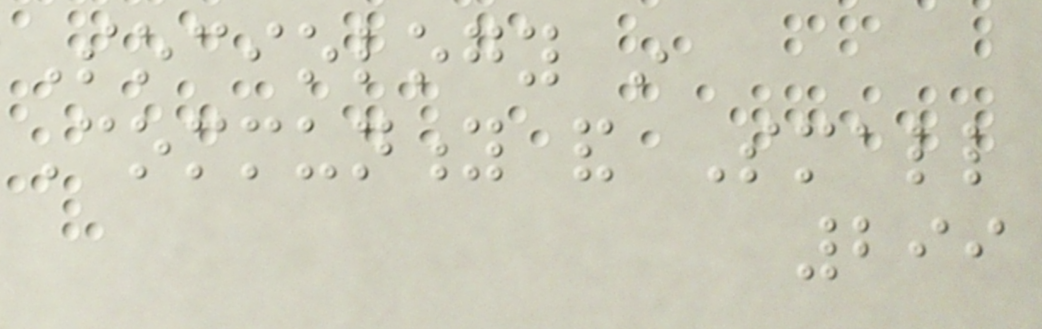Sociology in
Community and Small
299
